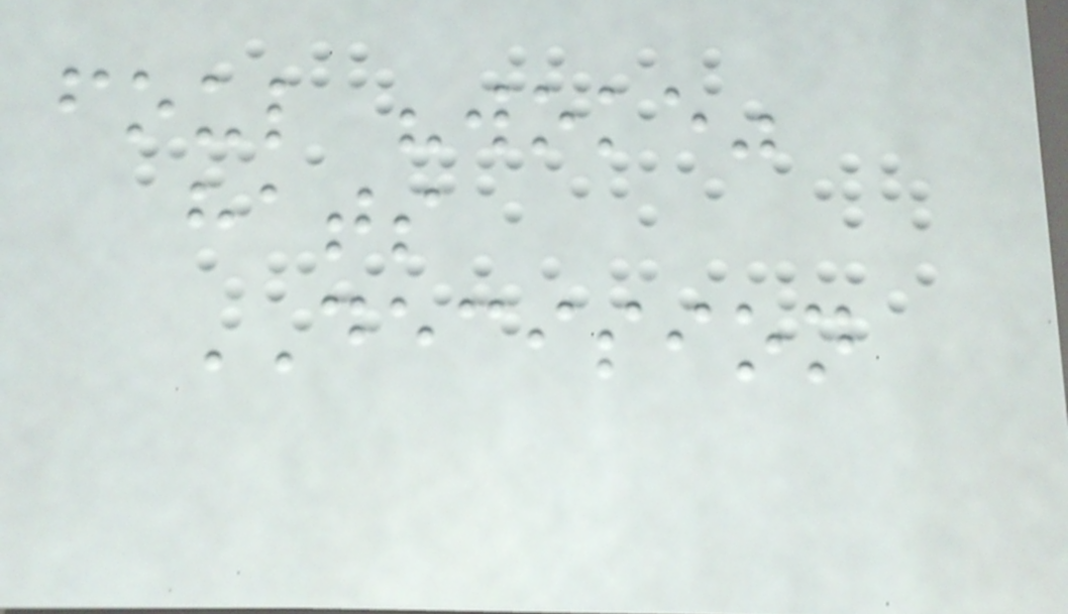foul "woke"
hats
DECISION
